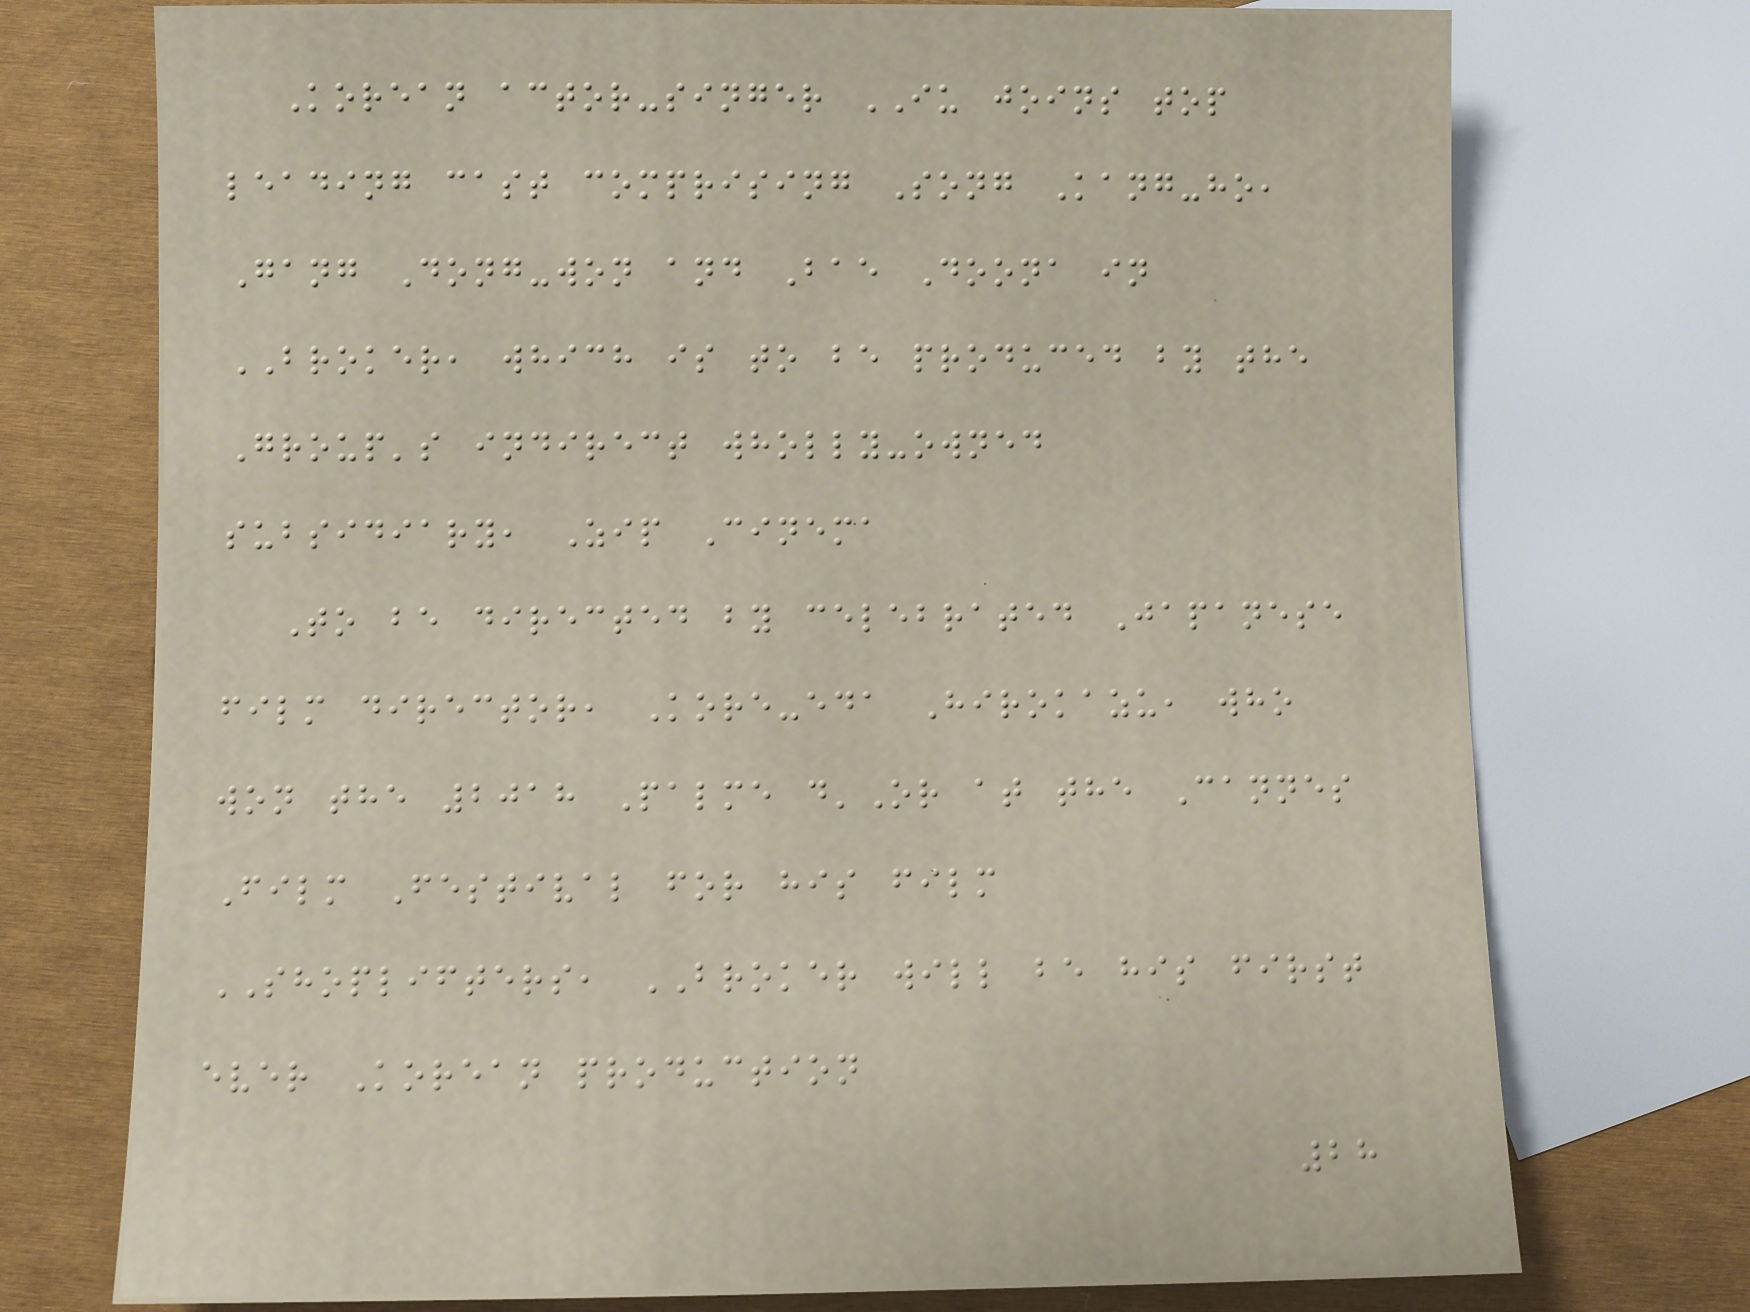Korean actor-singer IU joins top
leading cast comprising Song Kang-ho,
Gang Dong-won and Bae Doona in
BROKER, which is to be produced by the
Group's indirect wholly-owned
subsidiary, Zip Cinema
To be directed by celebrated Japanese
film director, Kore-eda Hirokazu, who
won the 2018 Palme d'Or at the Cannes
Film Festival for his film
SHOPLIFTERS, BROKER will be his first
ever Korean production
28
